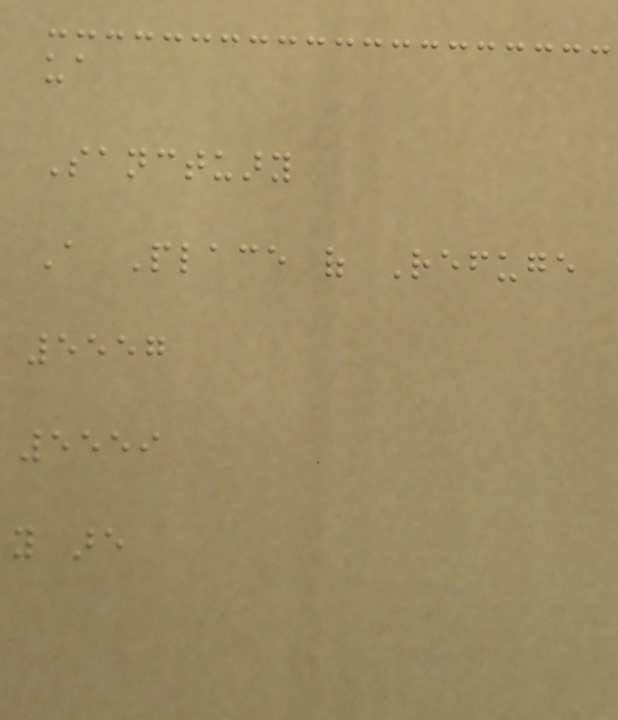ua
Sanctuary
A Place of Refuge
5557
5559
you are
